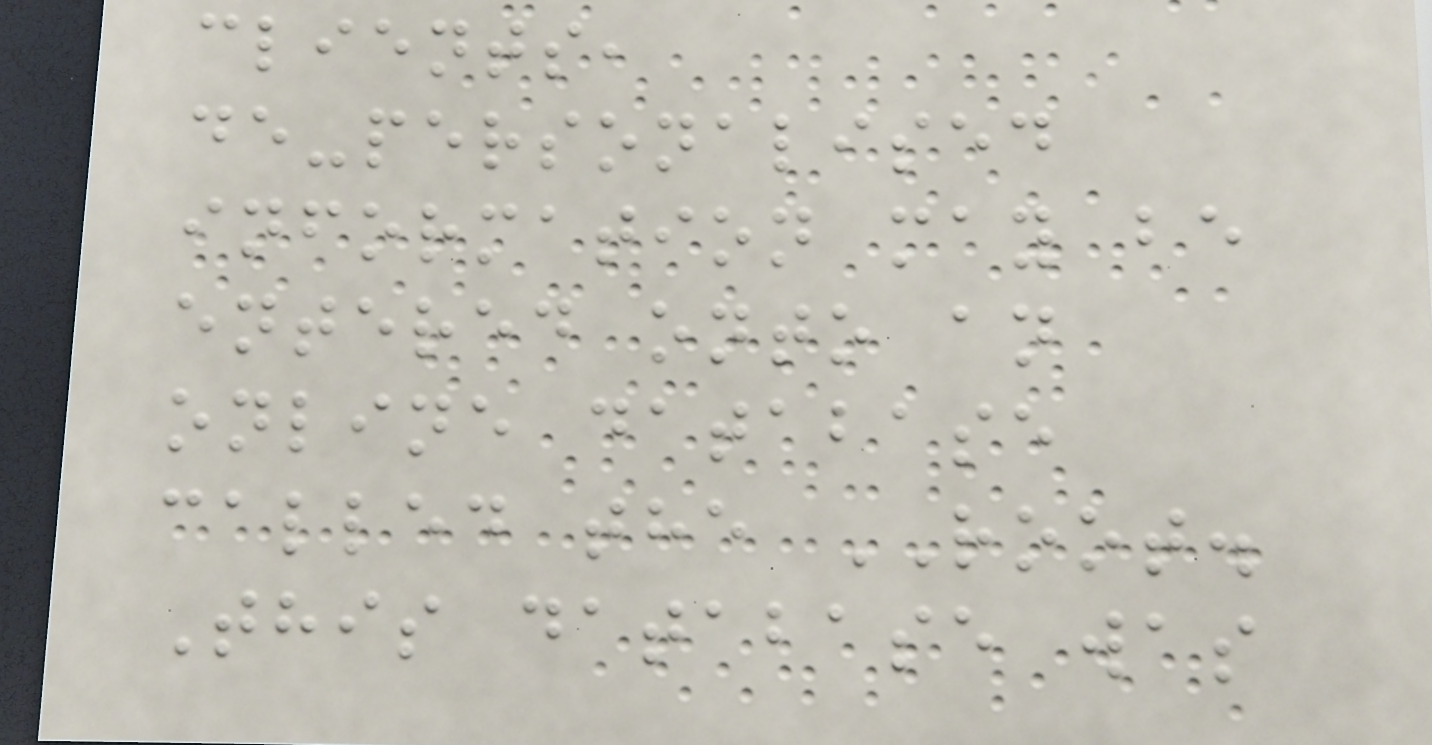clients,
de-personalised
information may be
entered onto an
online database
called the ROOT.
This database was
